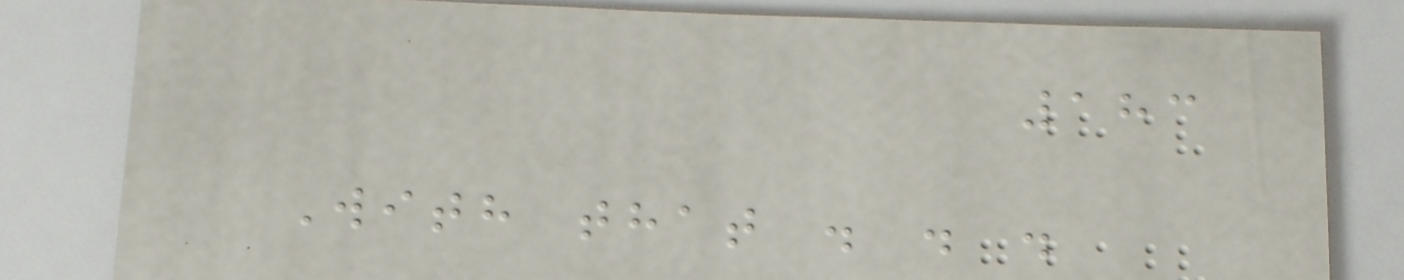183
With that . . .
